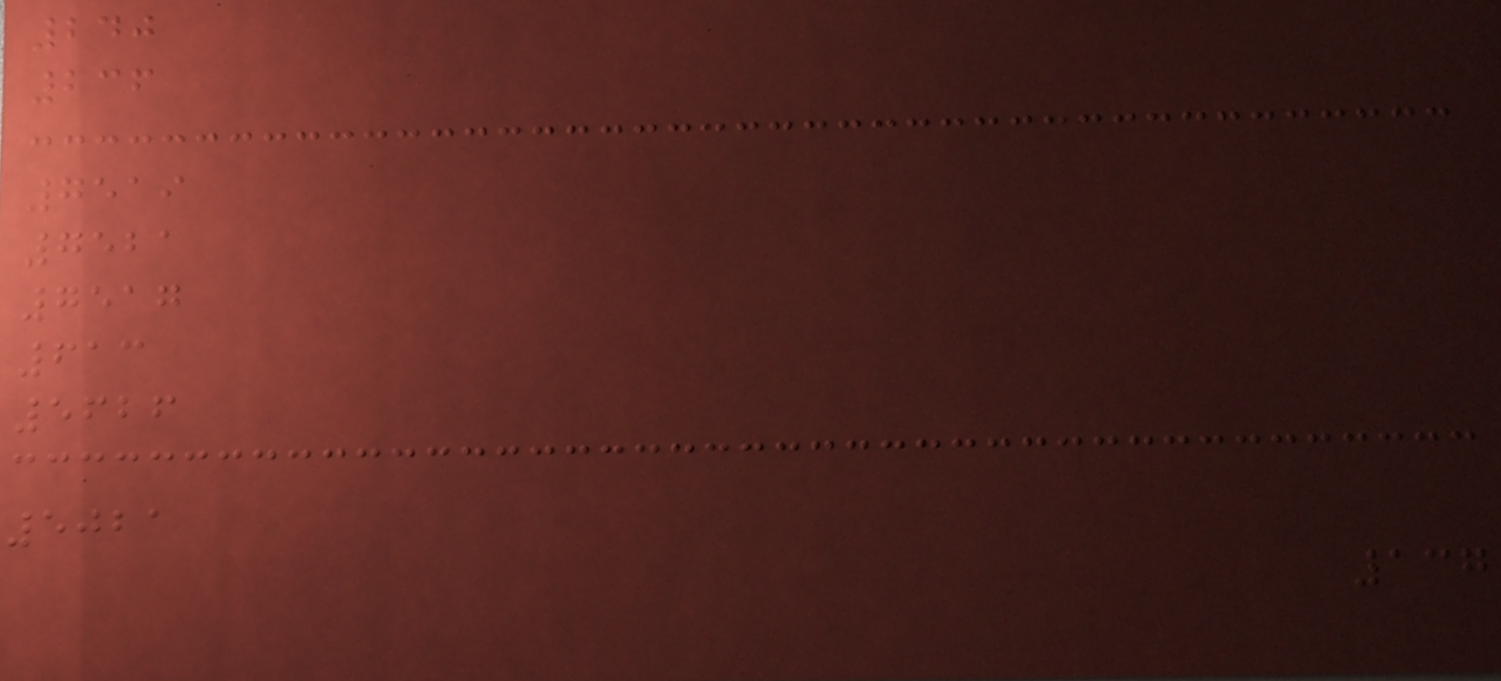240
236
7519
7521
7517
613
5626
5021
137
